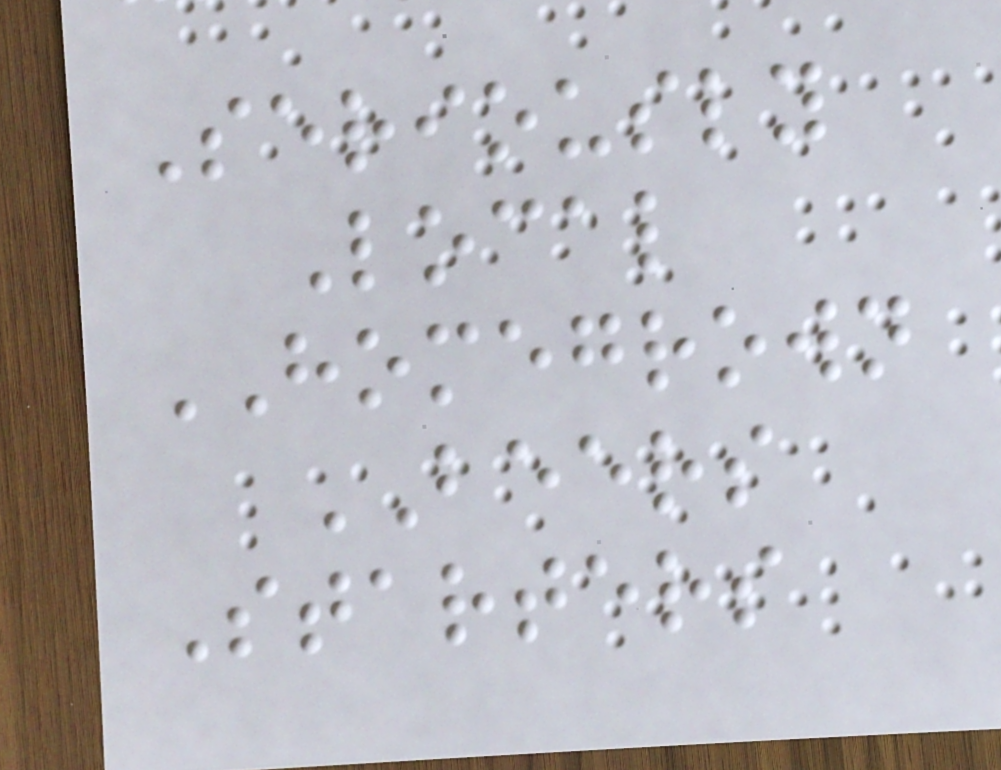Seriously
Local
HOMEGROWN
BEERS
Starters
